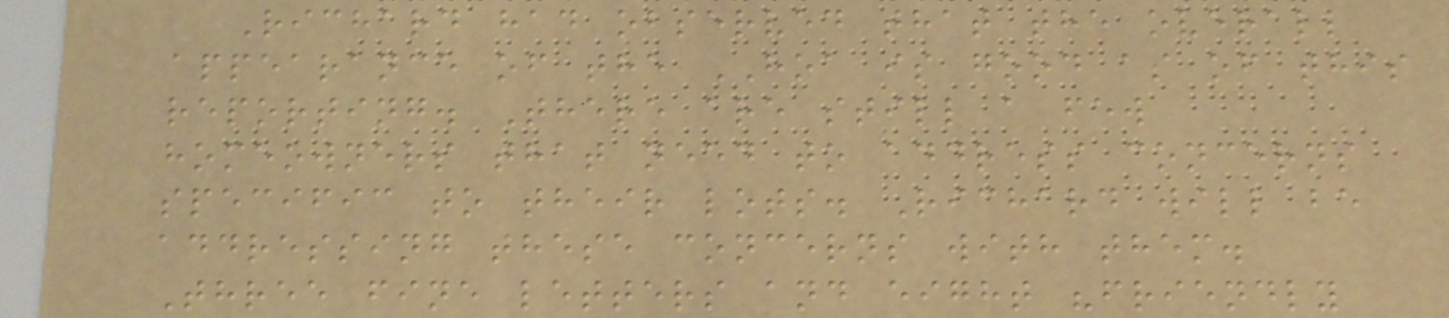Richard had observed that the overall
appearance of the HOA is good as of this
reporting. There are still a few
homeowners that need to address concerns
specific to their lots. Richard will be
addressing these concerns with them.
Three fine letters and eight "friendly
